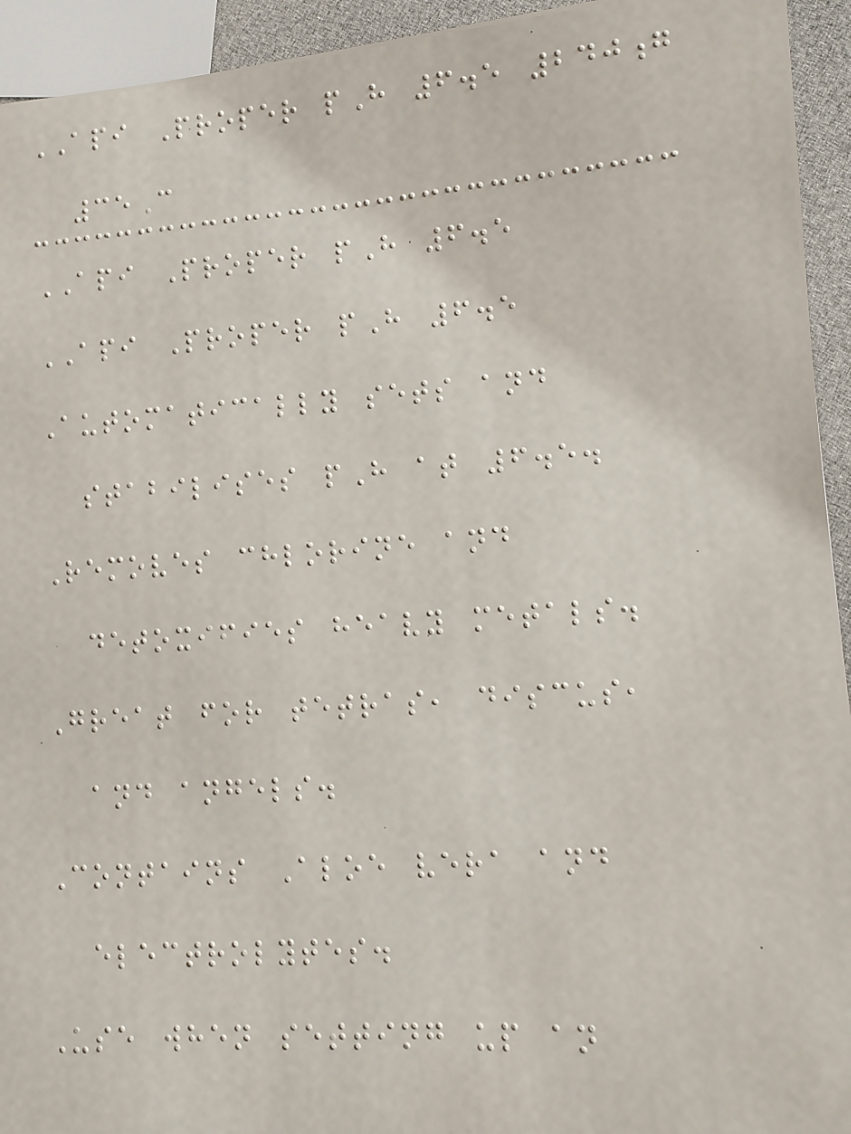API Proper pH 6.5 240g
35C
API Proper pH 6.5
API Proper pH 6.5
Automatically sets and
stabilises pH at 6.5.
Removes chlorine and
detoxifies heavy metals.
Great for tetras, discus,
and angels.
Contains Aloe vera and
electrolytes.
Use when setting up an
